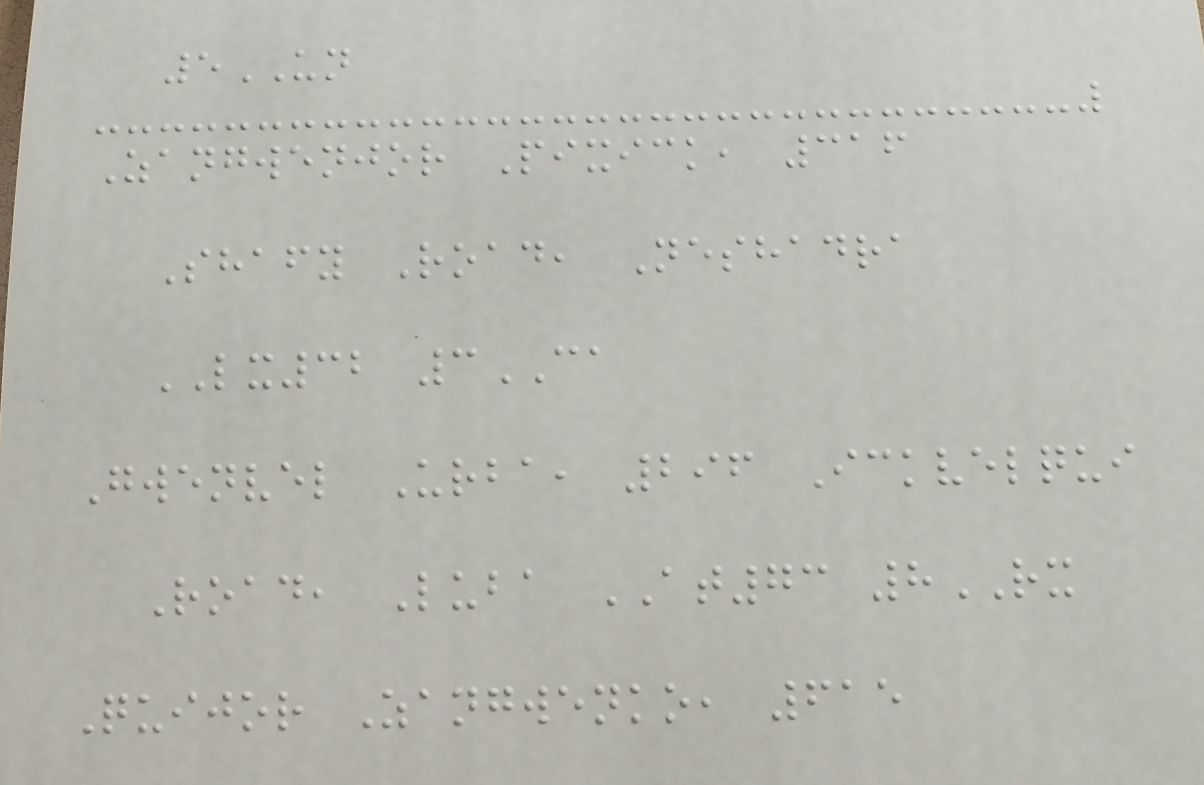5UN
Zangwenjor Pixick, 316
Shafy Road, Neshadra
LX32 3CA
Gwenvel Urba, 296 Ickvelqui
Road, Luba AT73 8RX
Quijor Zangwenko, 615
